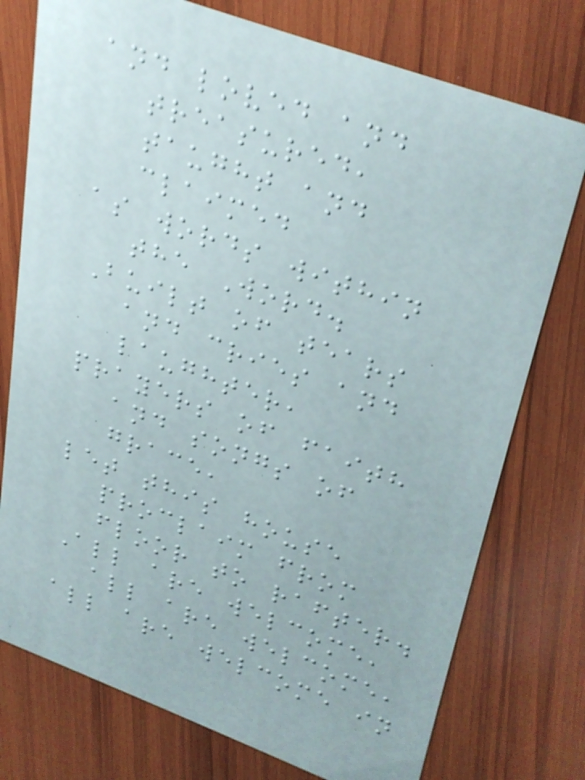and loved and
treasured,
taught and
claimed
as words within
the Word.
Built of tears
and cries and
laughter,
prayers of faith
and songs of
grace,
let this house
proclaim from
floor to rafter.
All are welcome,
all are welcome,
all are welcome in
